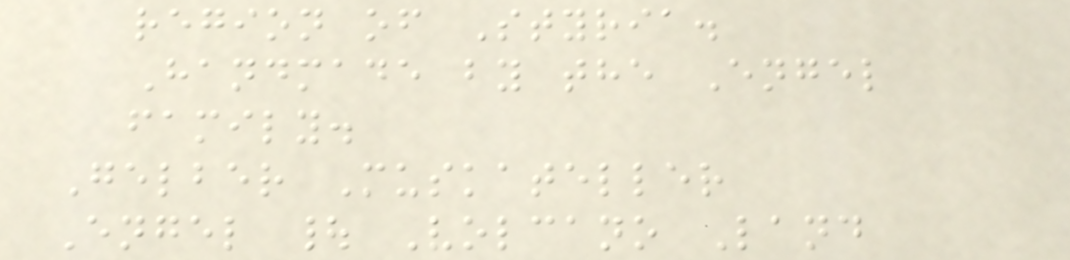region of Styria.
Handmade by the Engel
family.
Gelber Muskateller
Engel | Volcano Land
